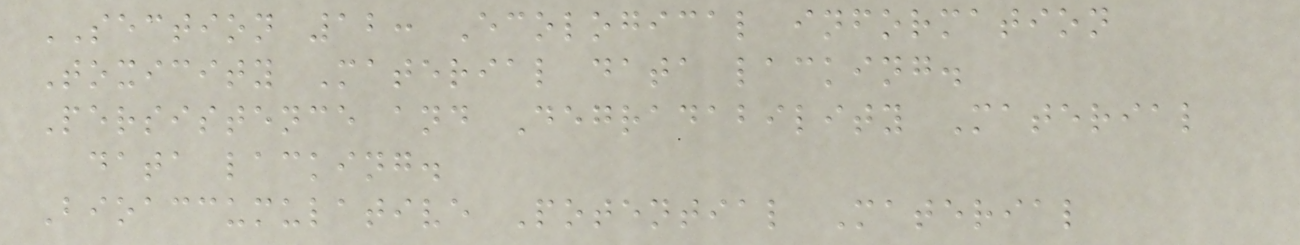SECTION 12: Ecological information
Toxicity Material data lacking.
Persistence and Degradability Material
data lacking.
Bioaccumulative Potential Material
